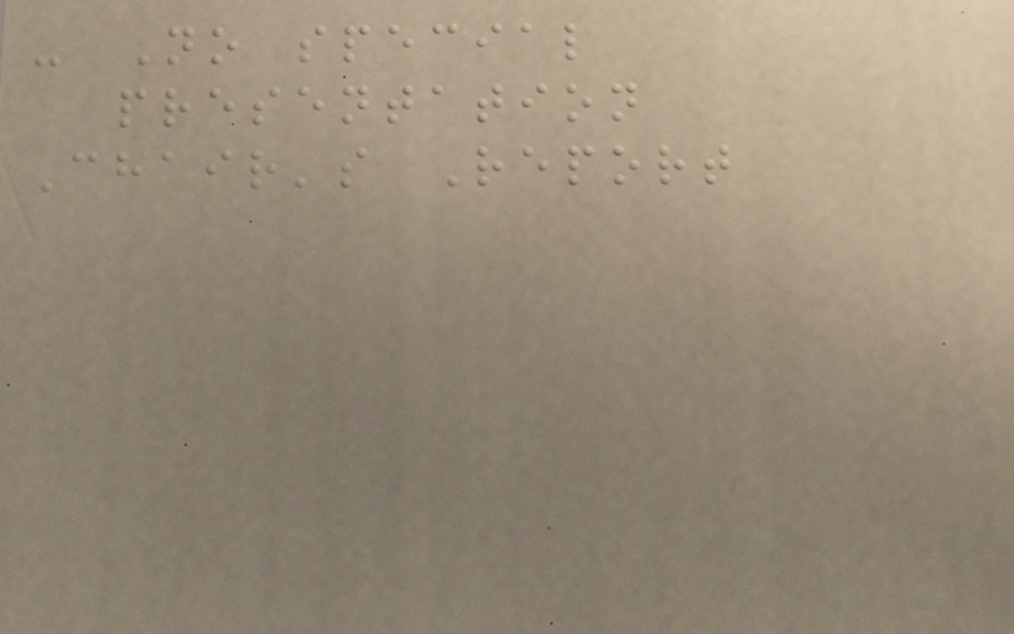- No special
presentation
Chair's Report
